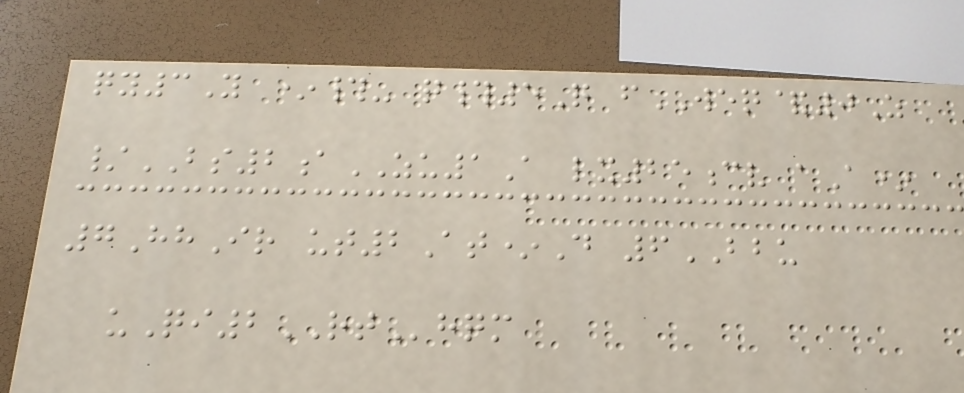qy3Y *#- q#5Q fWEQ&0Z
/BS2aZU1A lx25cv aA*
7HhIr ut2At*D 6BBU
uQi2RThqm
